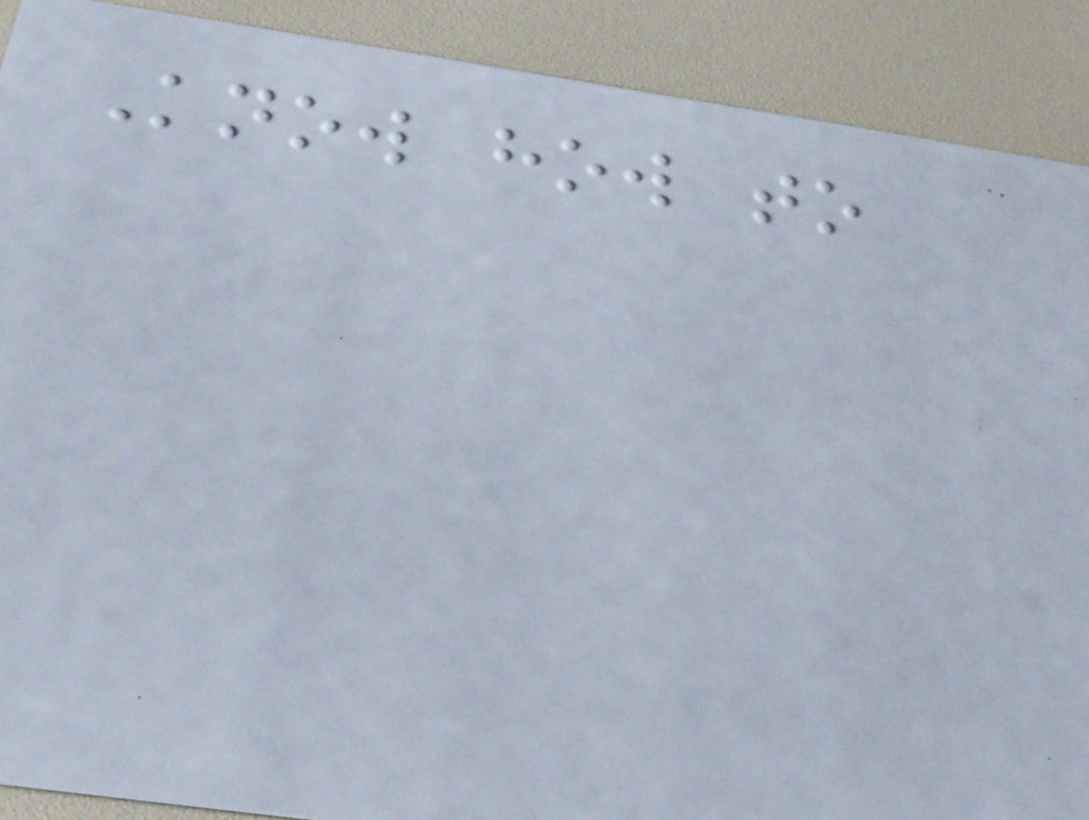Know how to
